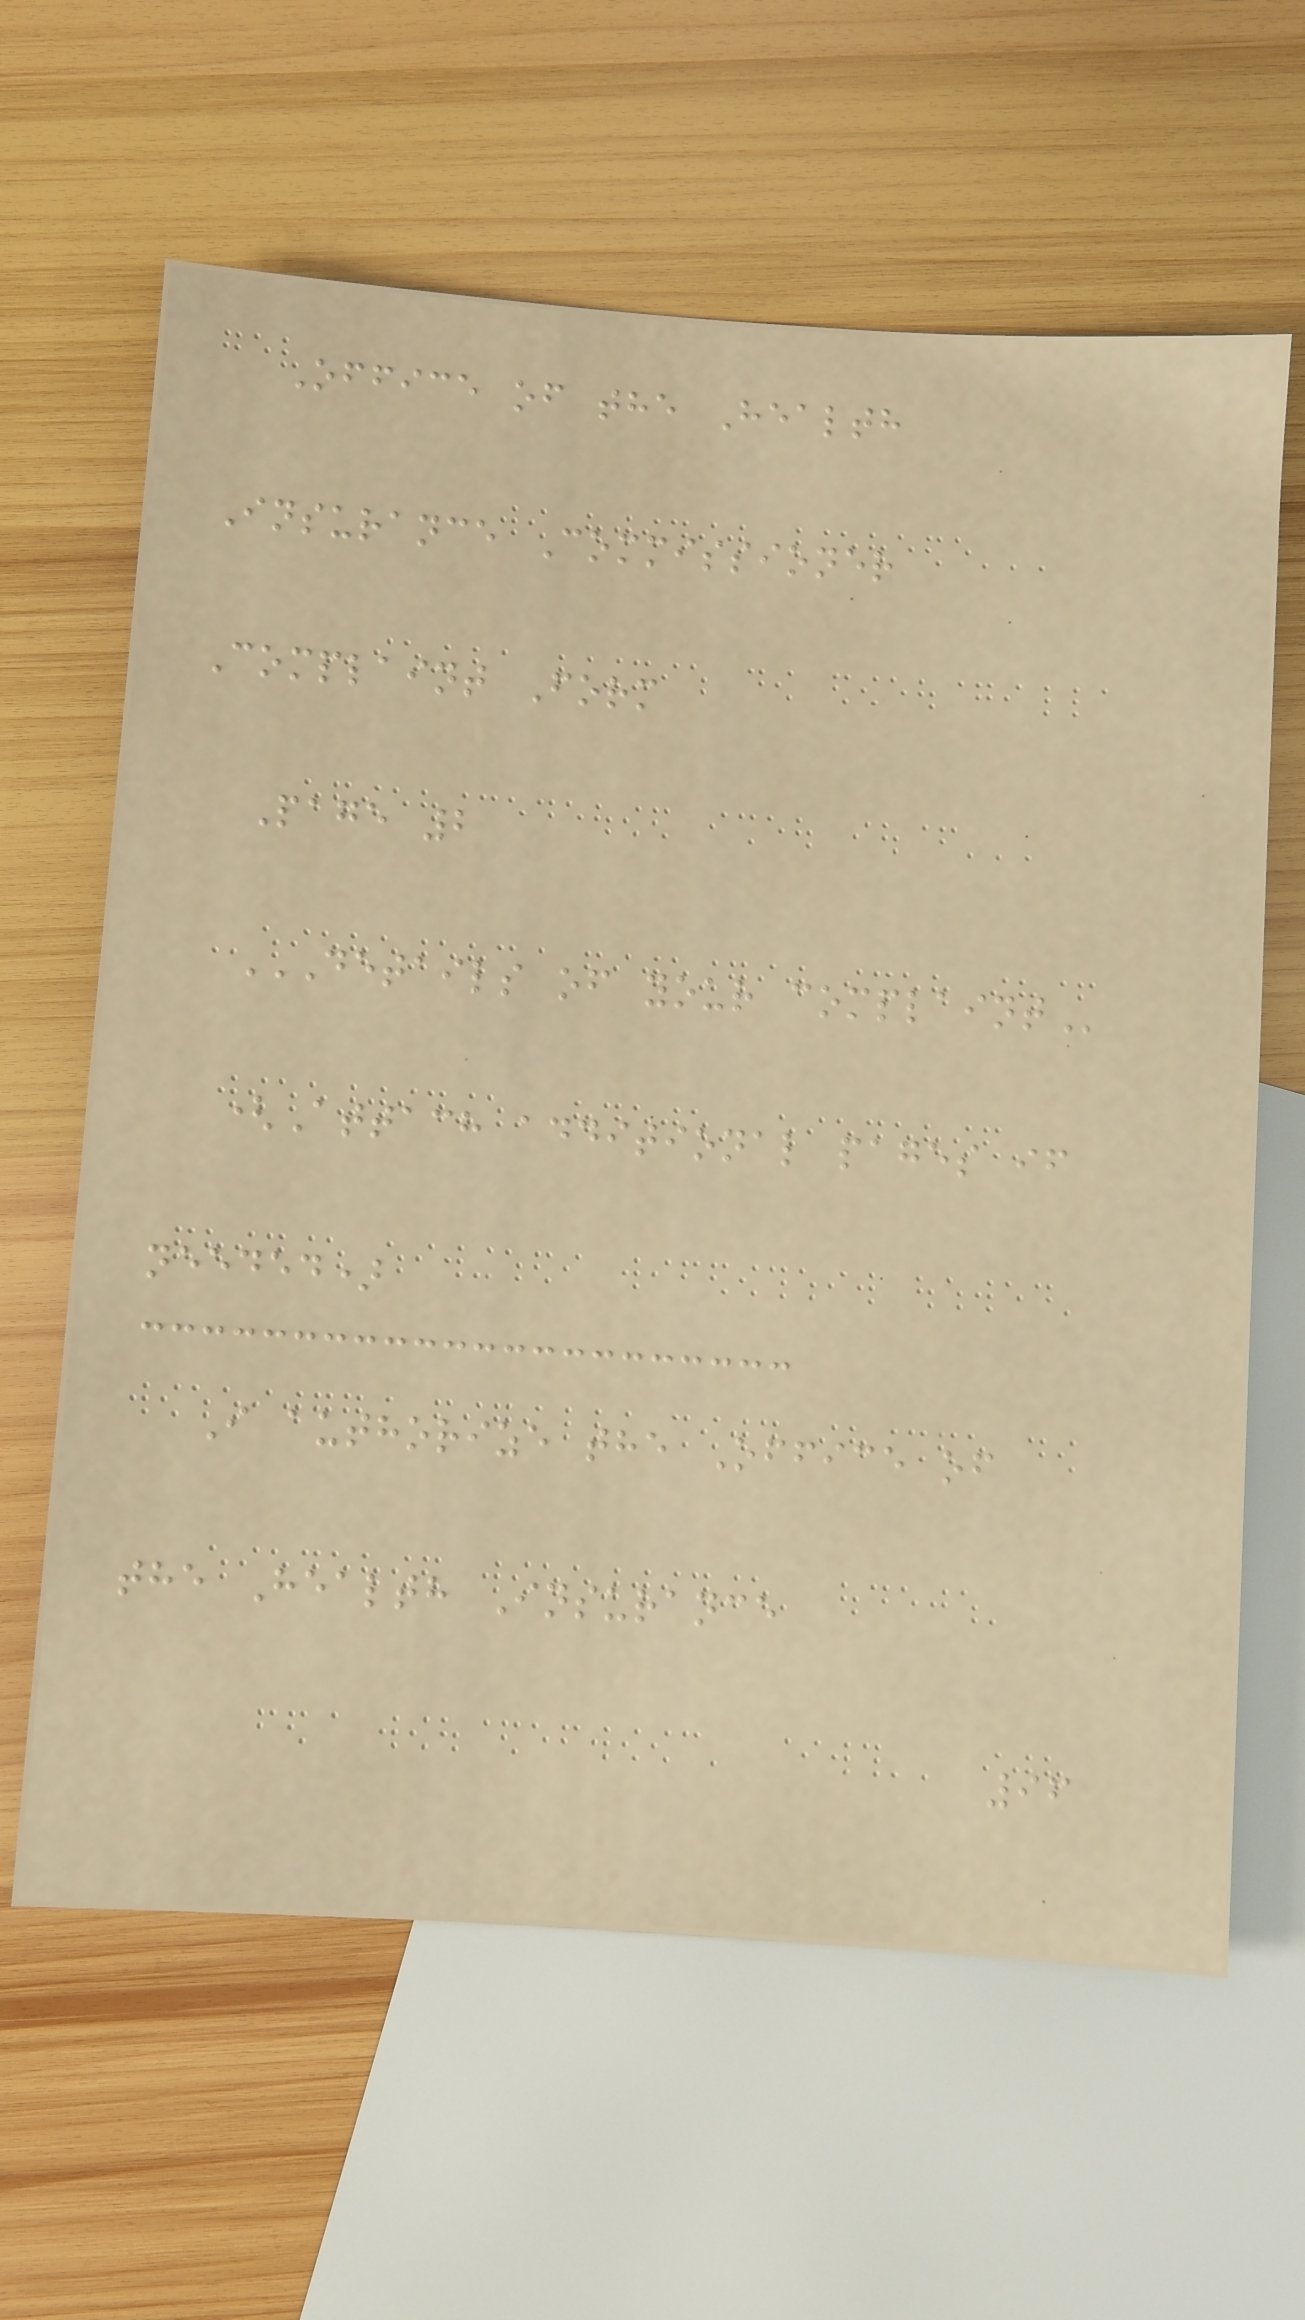Office of the Health
Insurance Commissioner
Complaint Form
Page 2
DETAILS OF YOUR COMPLAINT
(Attach additional pages if
needed)
I authorize the Office of
the Health Insurance
96
